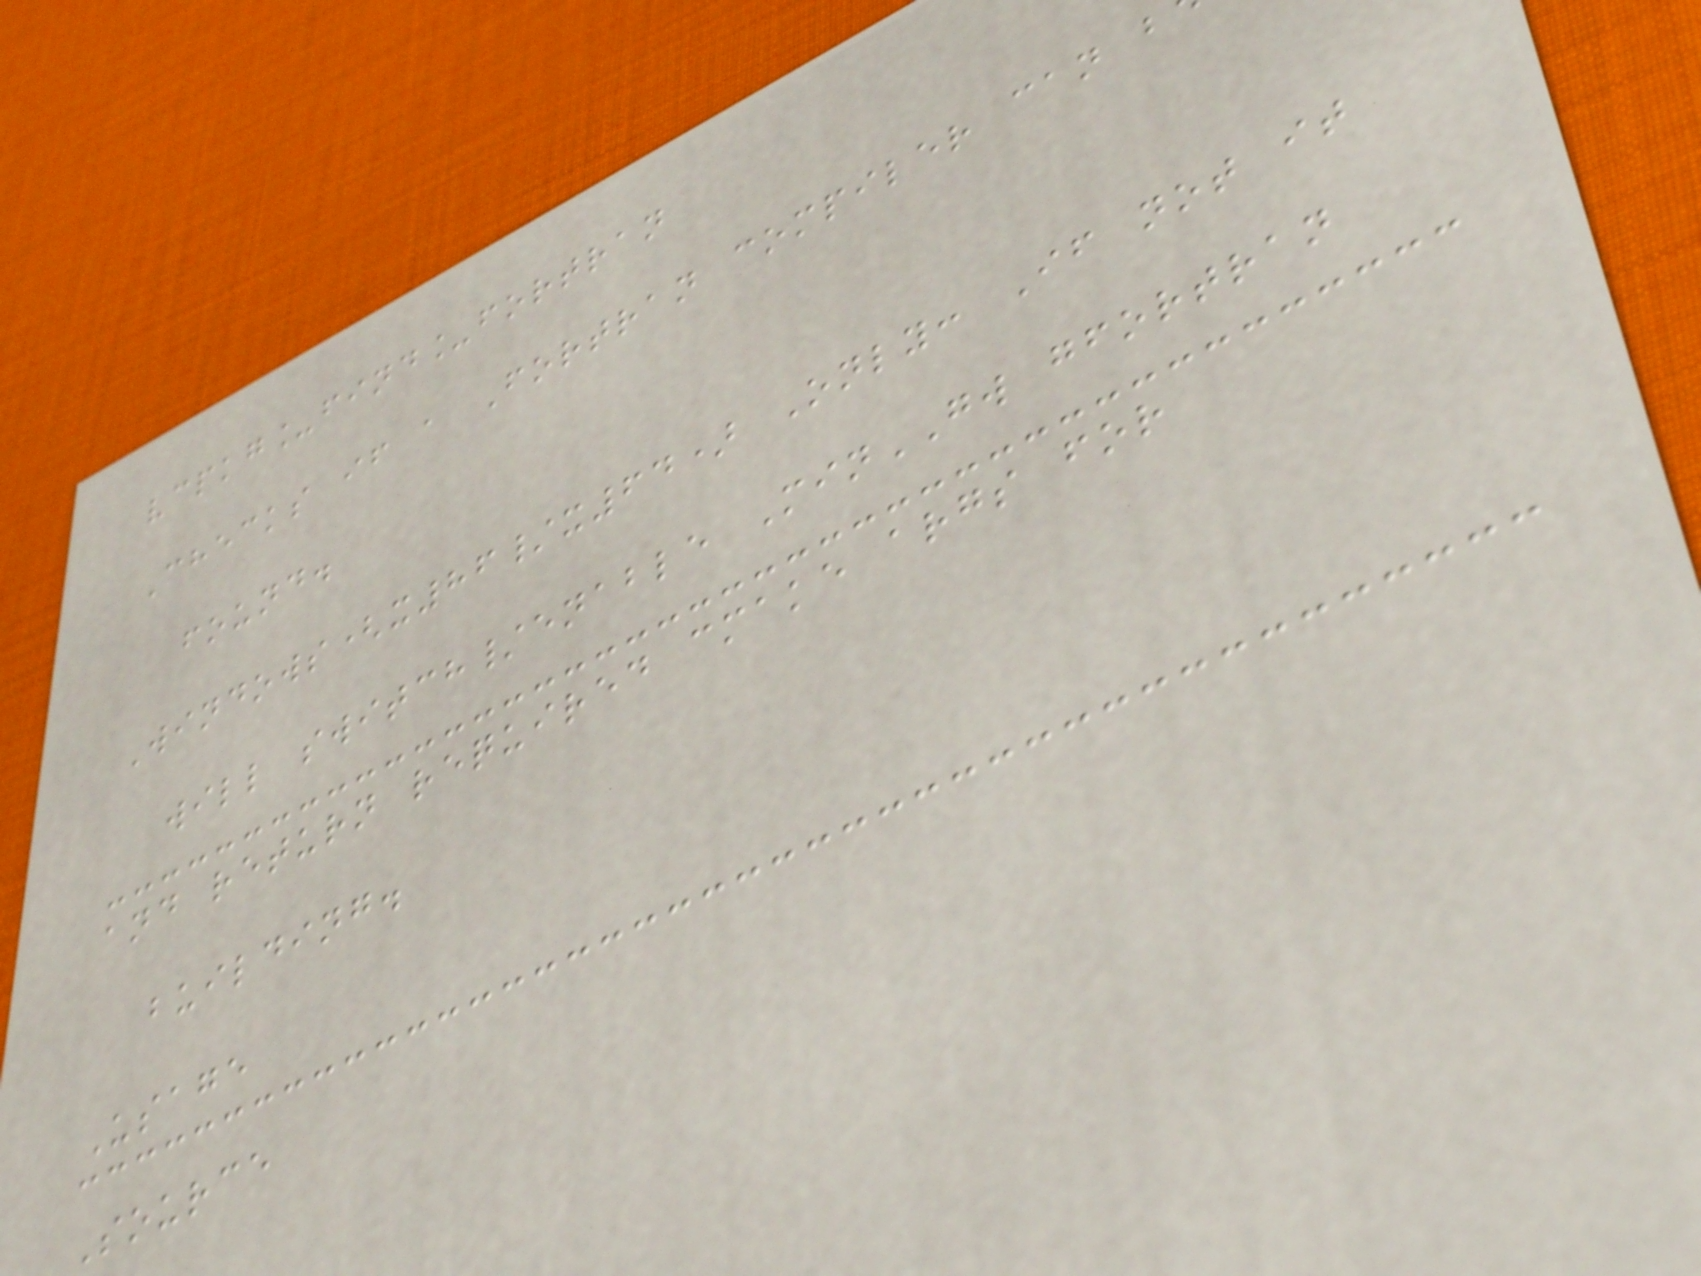vcpkg_find_fortran
Checks if a Fortran compiler can b
found.
Windows(x86/x64) Only: If not it
will switch/enable MinGW gfortran
and return required cmake args for
building.
Usage
Source
